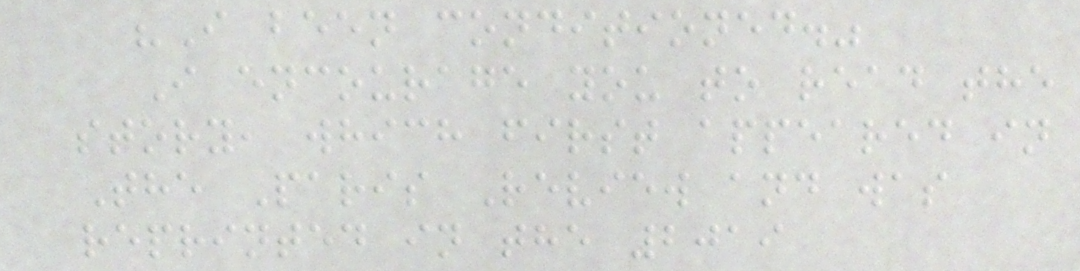"I been conditioned."
I encourage you to read the
story, which first appeared in
The Paris Review and was
reprinted in the 2019
